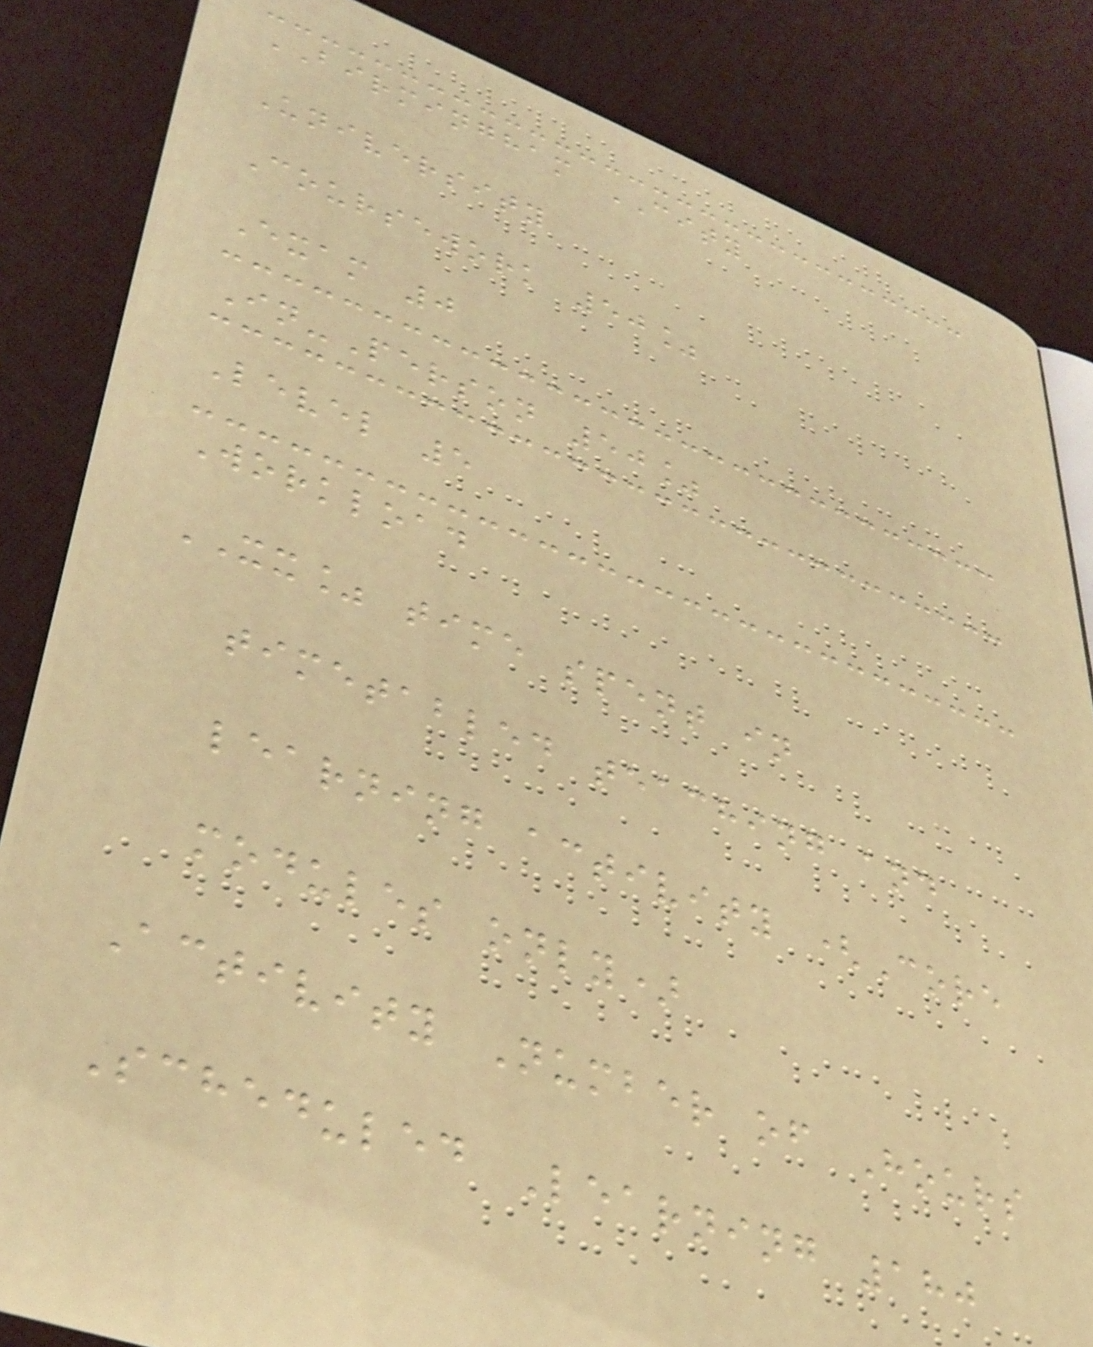BIRMINGHAM CITY
University
Coursework 50%
Exam 0
In-Person 50%
Level 5
Workload
XX% time spent in
timetabled teaching and
learning activity (Core
modules only)
Activity Number of Hours
Scheduled Learning 180
